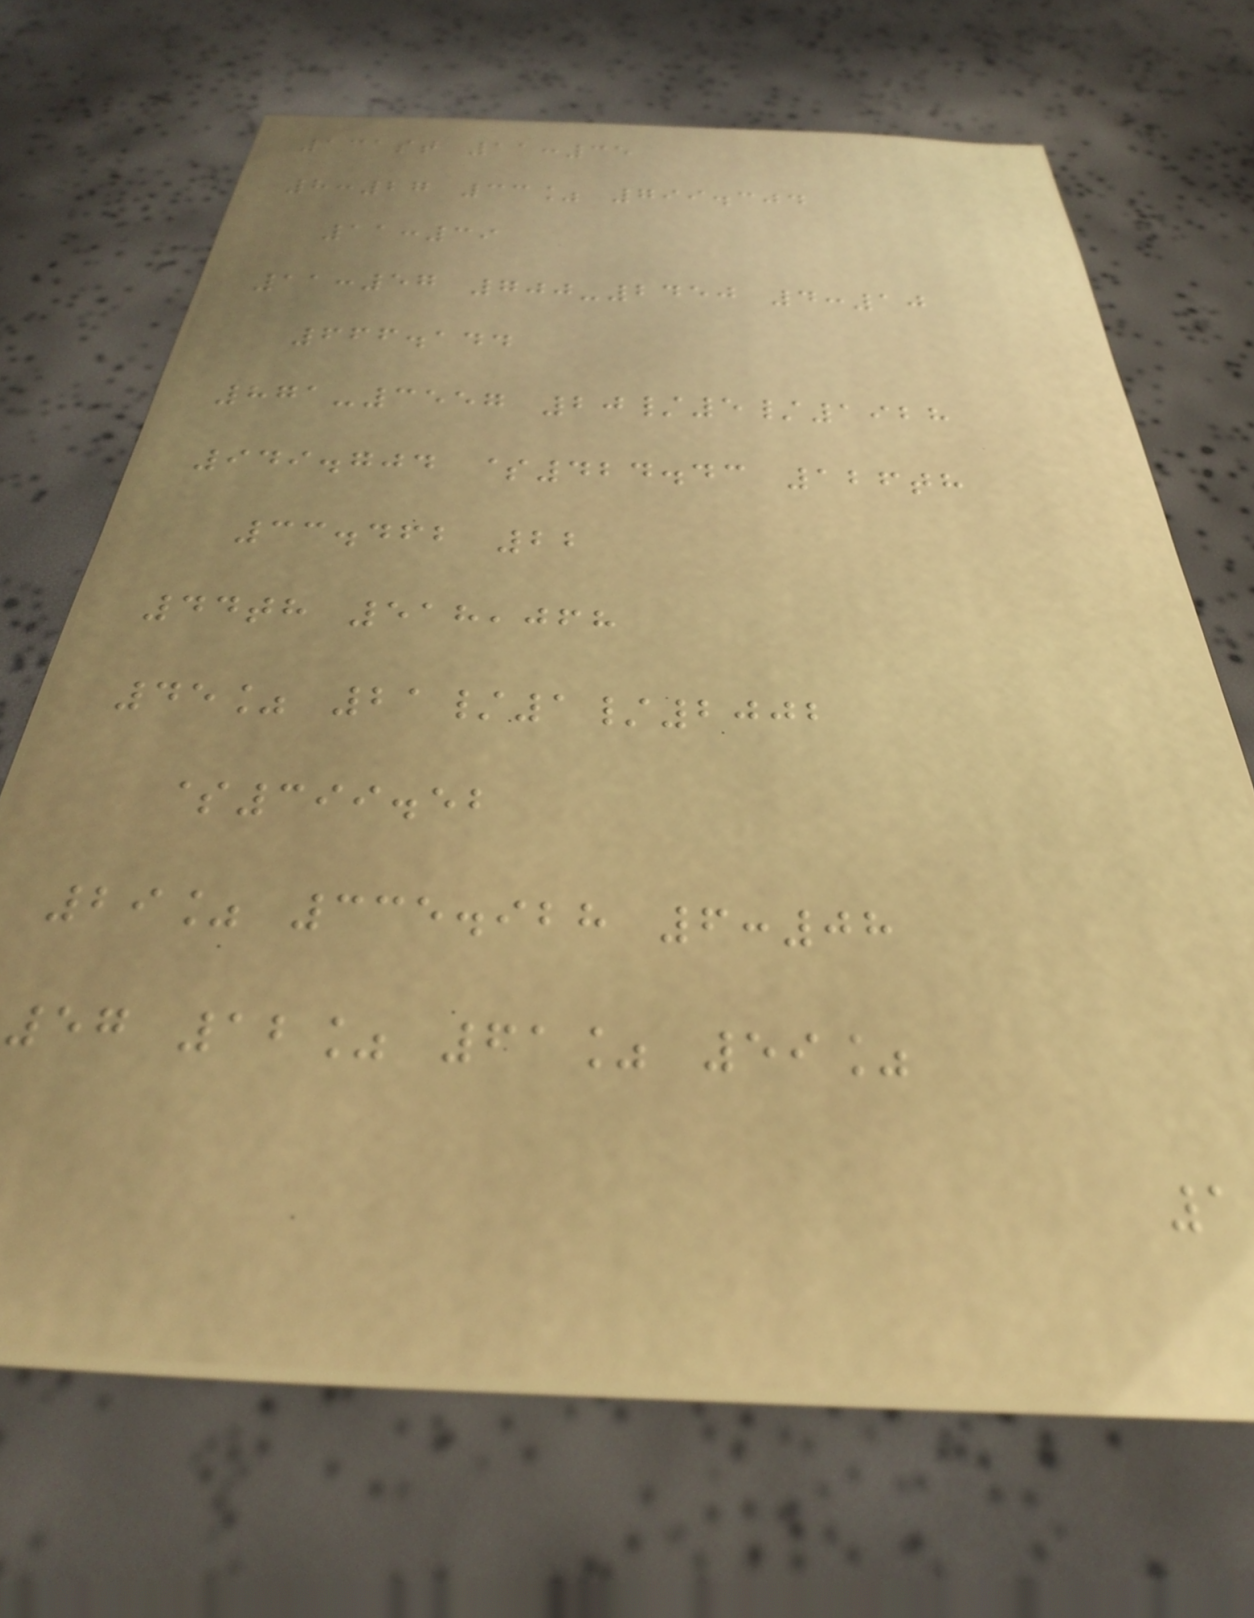131st 11:35
8:27 33% 799.304
11:39
11:57 700-2450 4:10
666.144
871-3557 20/5/1928
949.704 $424.43 126th
33.462 22
44th 518,068
45% 21/1/2002
$399.52
29% 335.928 6:08
57 12% 61% 59%
1
